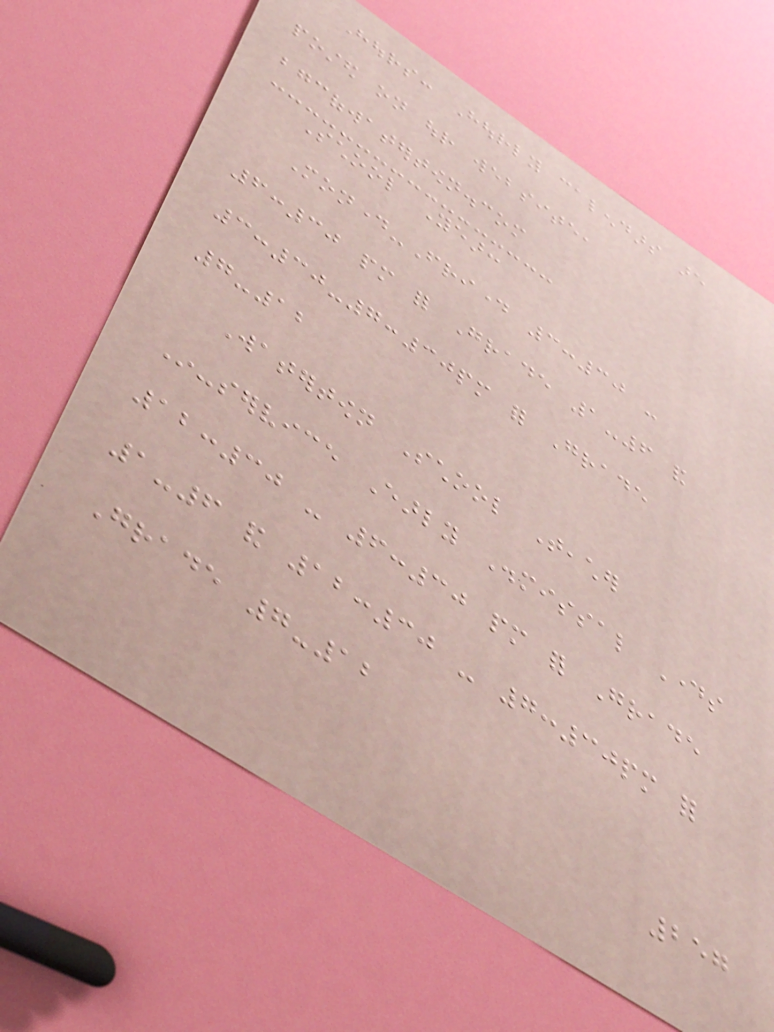Hours: Hourly calendars are
posted on our website,
bgcofwatertown.com
School Year:
Monday-Friday 3:30 -
6:30 pm for Grade 1-6 and
3:30-7:30pm for Grade
7-12
Watertown School Teacher
In-service Early Dismissal Days
12:30 - 6:30 pm for Grade
1-6 and 12:30 - 7:30pm for
Grade 7-12
257
